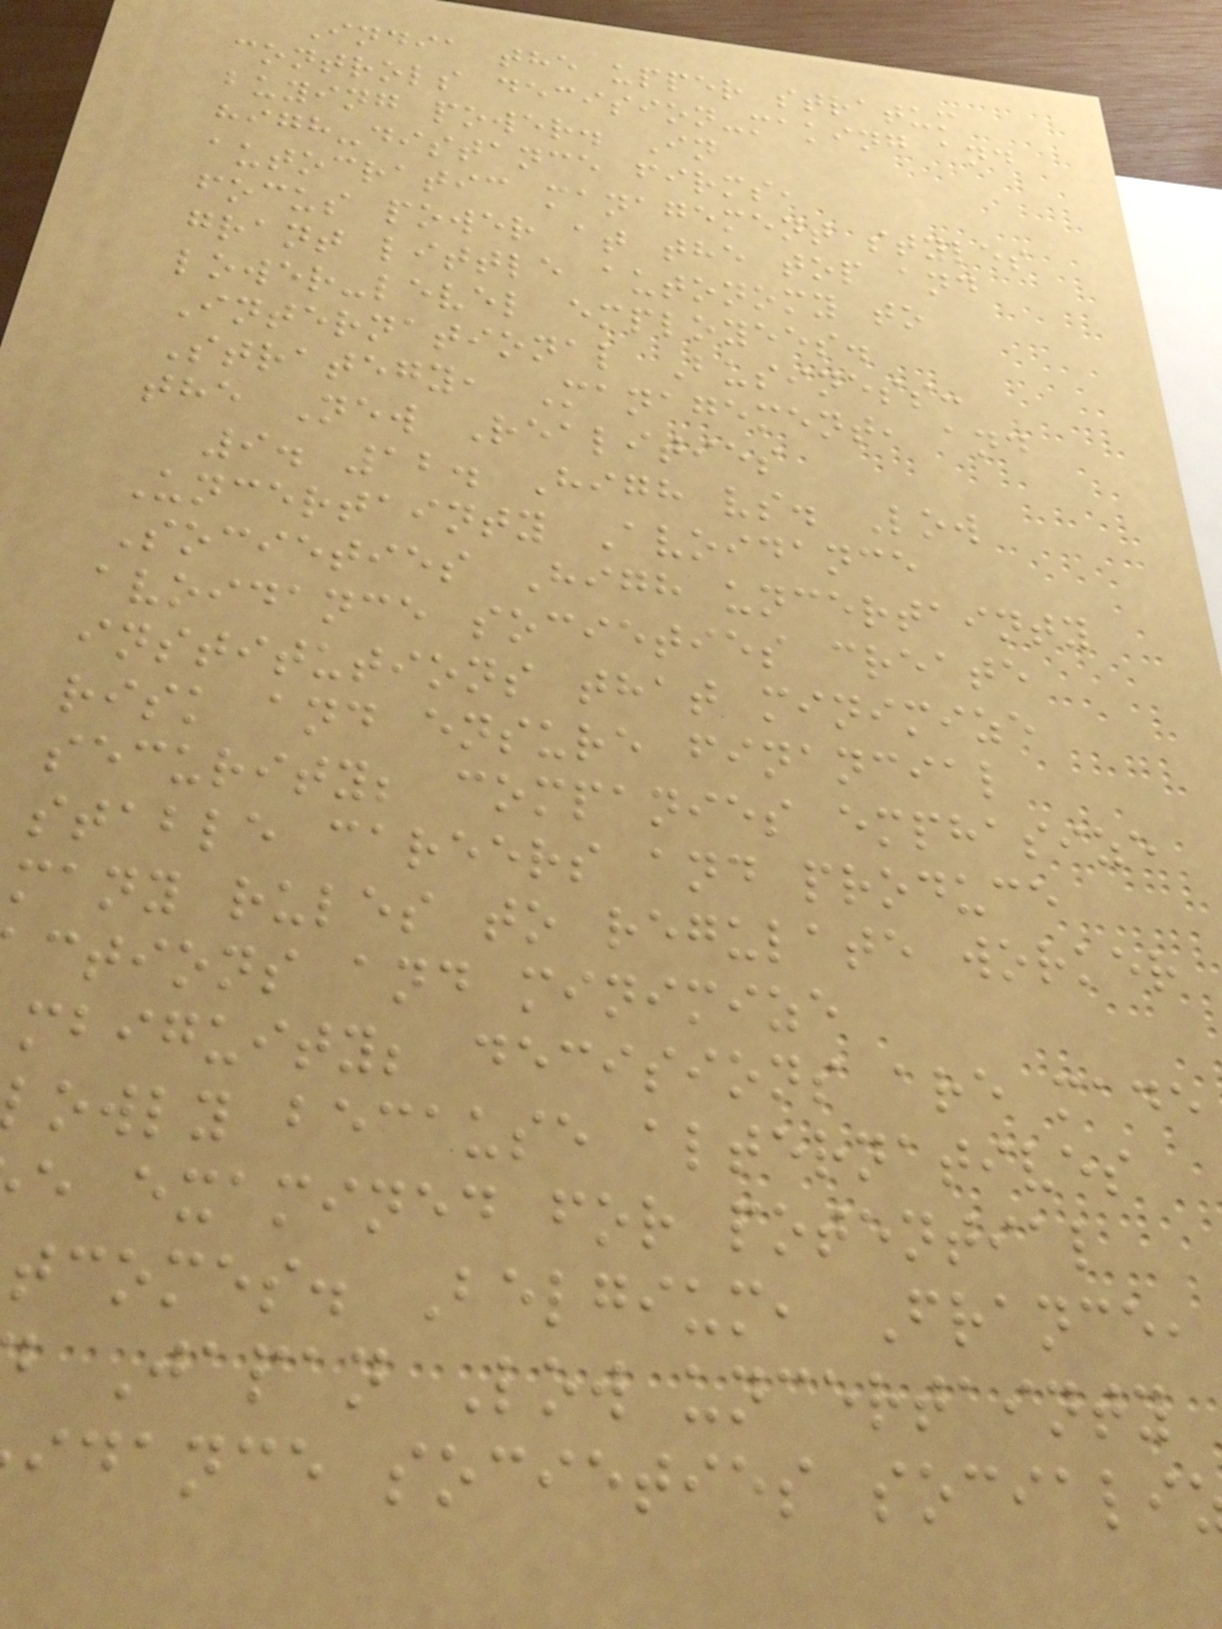India the upper stratum
controls decision-making and
buying power. In
high-distance firms,
autocratic management styles
focus power at the top and
grant little autonomy to
lower-level employees.
International Business:
Strategy, Management, and
the New Realities
9. 12. High vs. Low
Uncertainty Avoidance
Societies High uncertainty
avoidance societies create
institutions that minimize
risk and ensure financial
security; companies emphasize
stable careers and produce
many rules to regulate worker
ctions and minimize
mbiguity; decisions are made
owly because alternatives
e examined for potential
tcomes. Belgium, France,
Japan Low uncertainty
idance societies sociali
